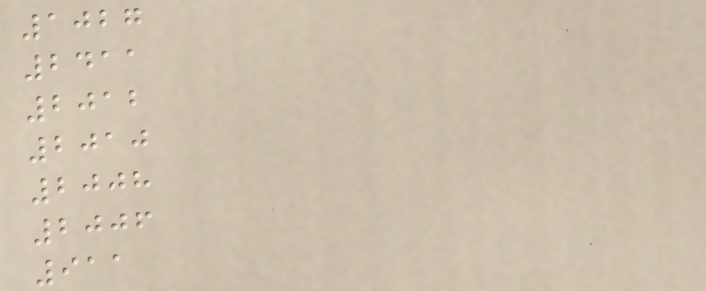1027
2411
2012
2010
2008
2006
911
